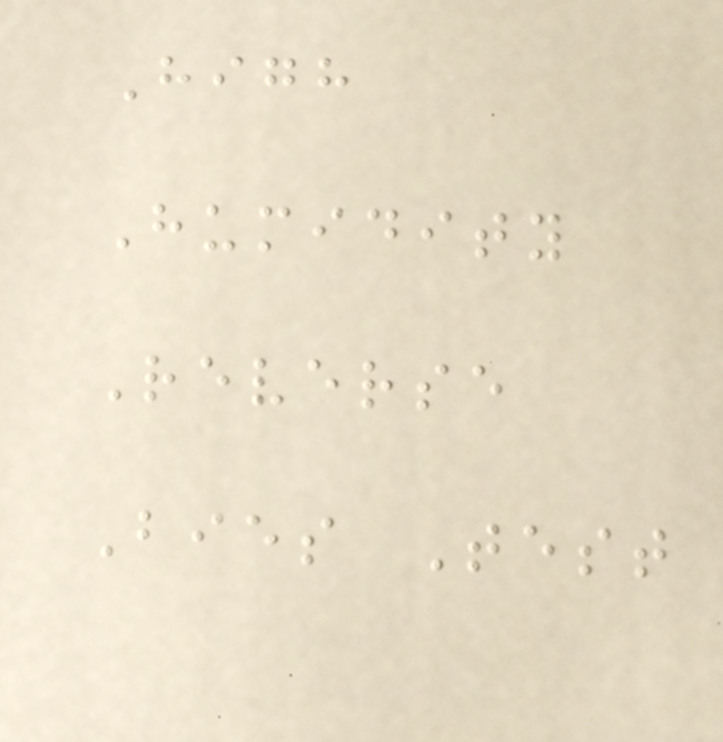High
Humidity
Reverse
Bies Test
